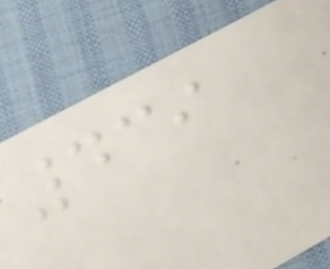439
